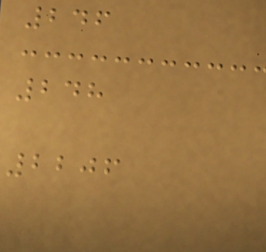246
248
2206
